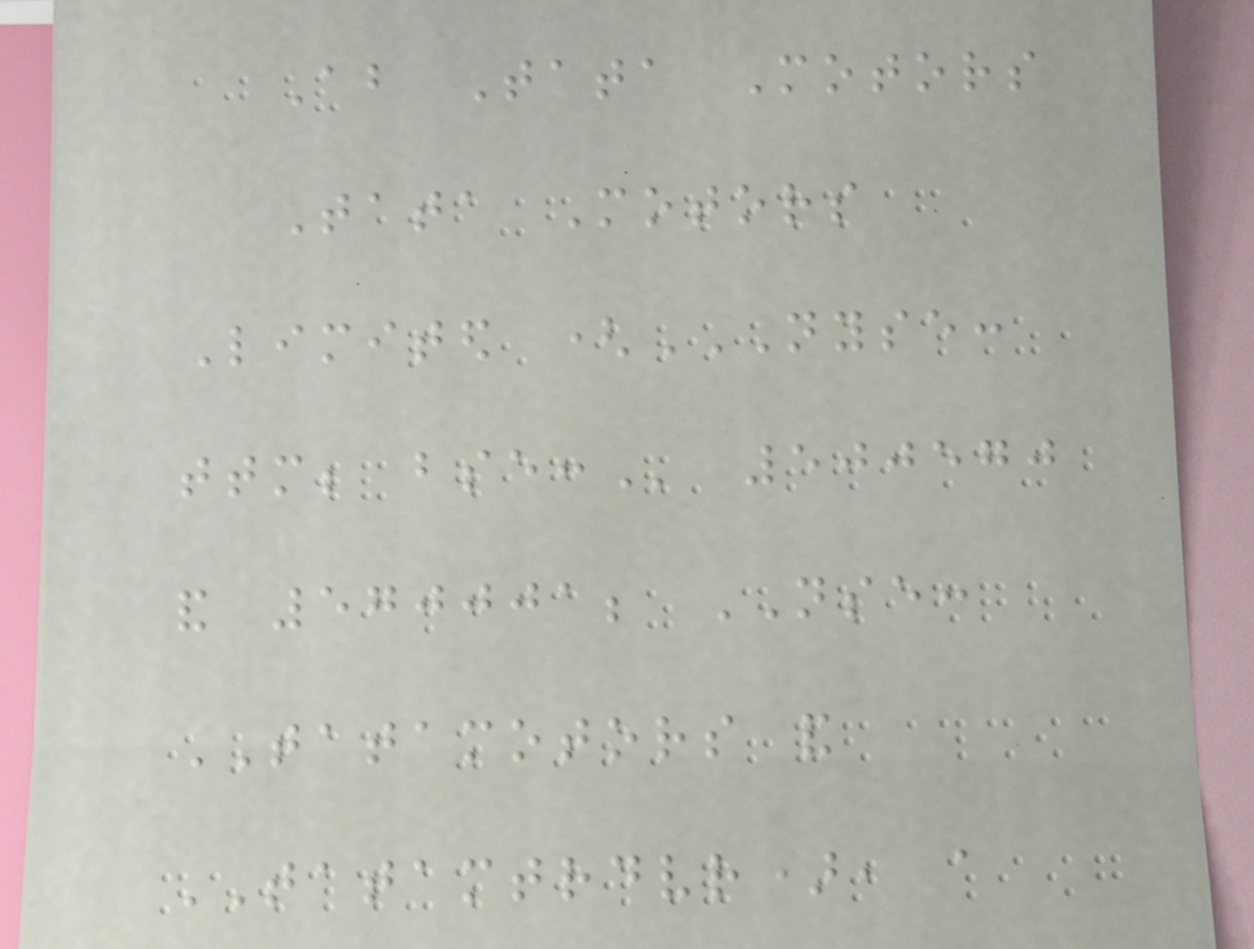About Tata Motors
Tata Motors
Limited (NYSE:
TTM; BSE: 500570
and 570001; NSE:
TATAMOTORS and
TATAMTRDVR), a
